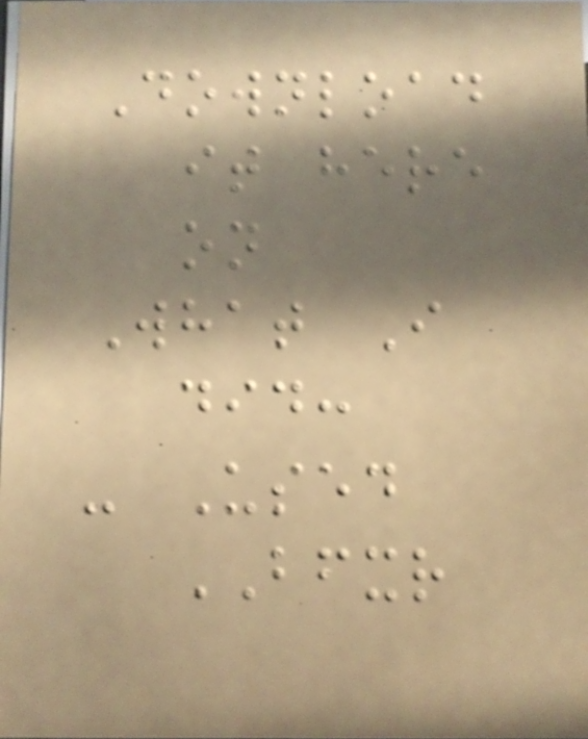Download
it here
on
What I
did:
- Used
BFXR
